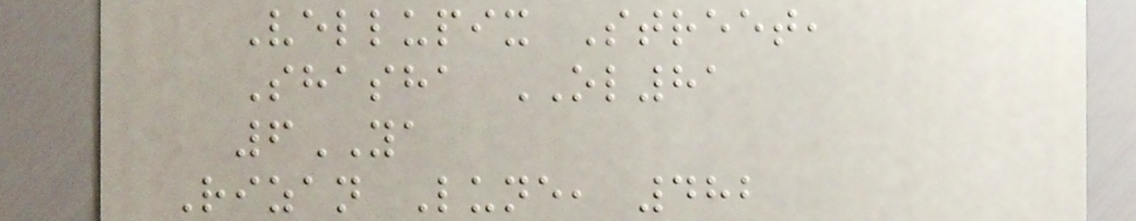Vellupix Street,
Shasha OL81
6YA
Rizan Lune, 482
